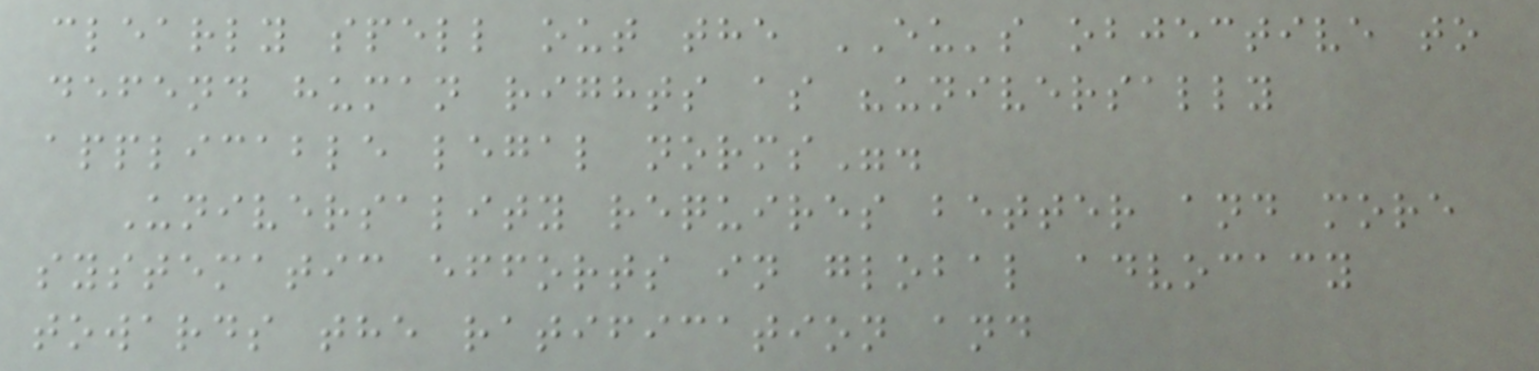clearly spell out the EU's objective to
defend human rights as "universally
applicable legal norms".
Universality requires better and more
systematic efforts in global advocacy
towards the ratification and
